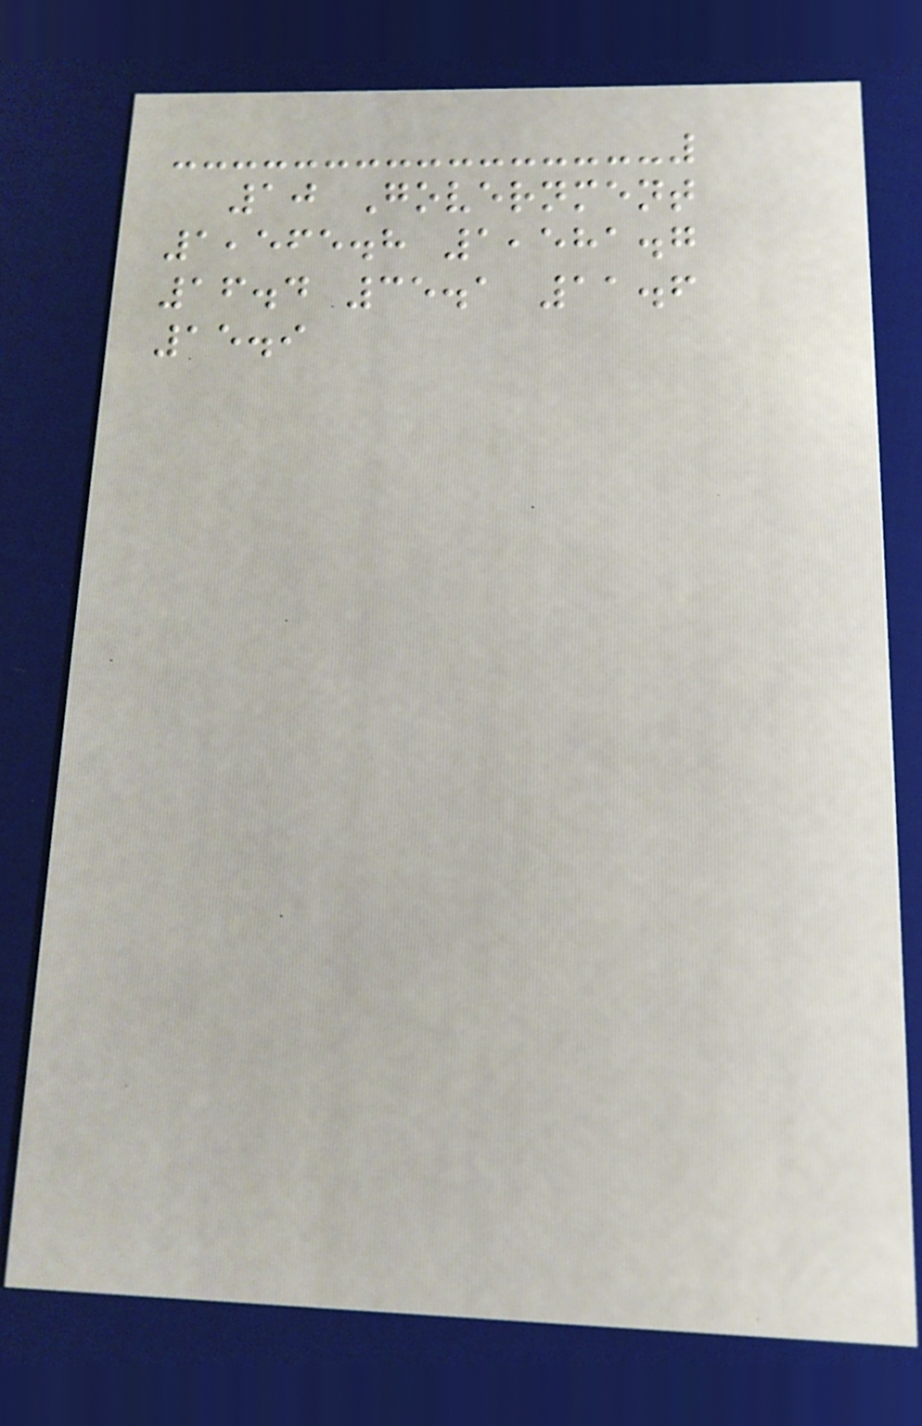10 Government
1,565.8 1,581.7
16.4 35.1 11.6
15.9
